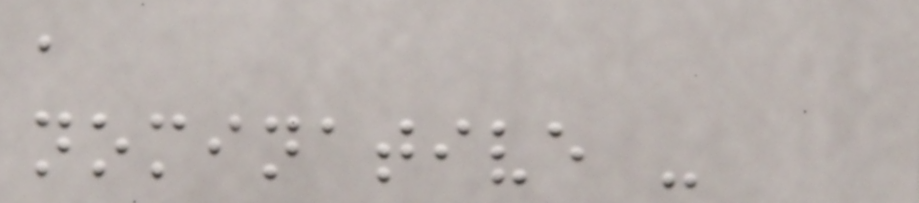,
nominative -
